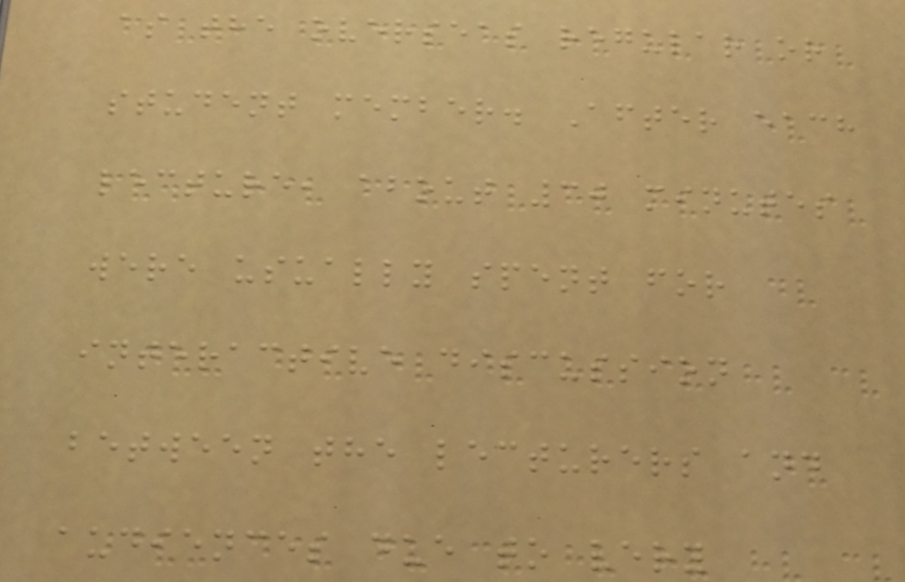as the overseas regular or
student member. After each
lecture, about 30 minutes
were usually spent for
interactive discussion
between the lecturers and
audiences due to very
